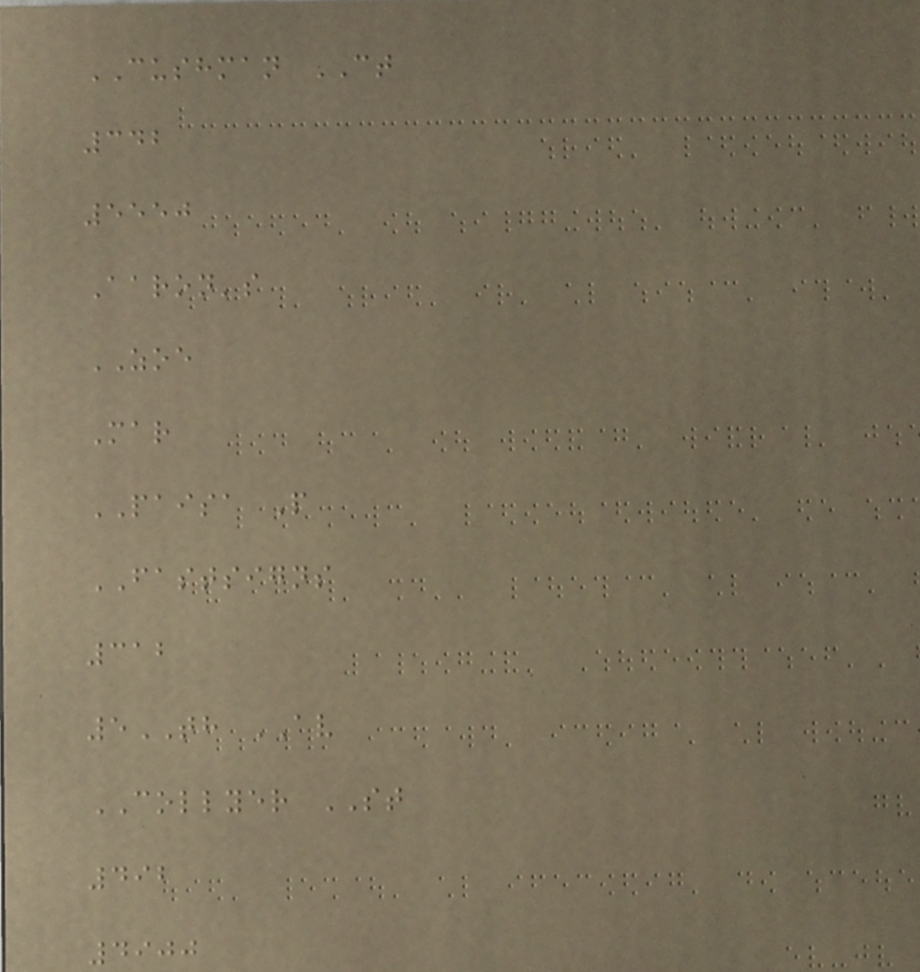CUSHMAN CT
342
5550
Aaron's
ZOE
Mar
PAISA P
FASTSIGNS
312
5TH AV
COLLYER ST
492
4900
